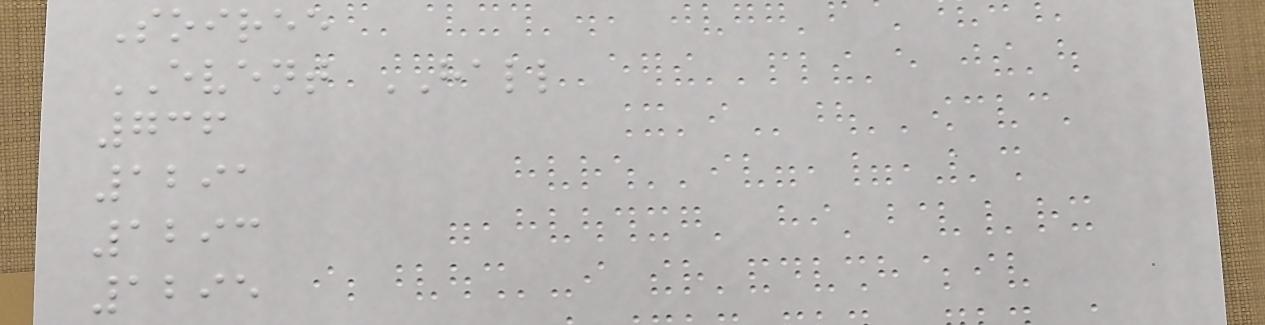Soiree
EVENT HALL
736
1291
1293
1295
